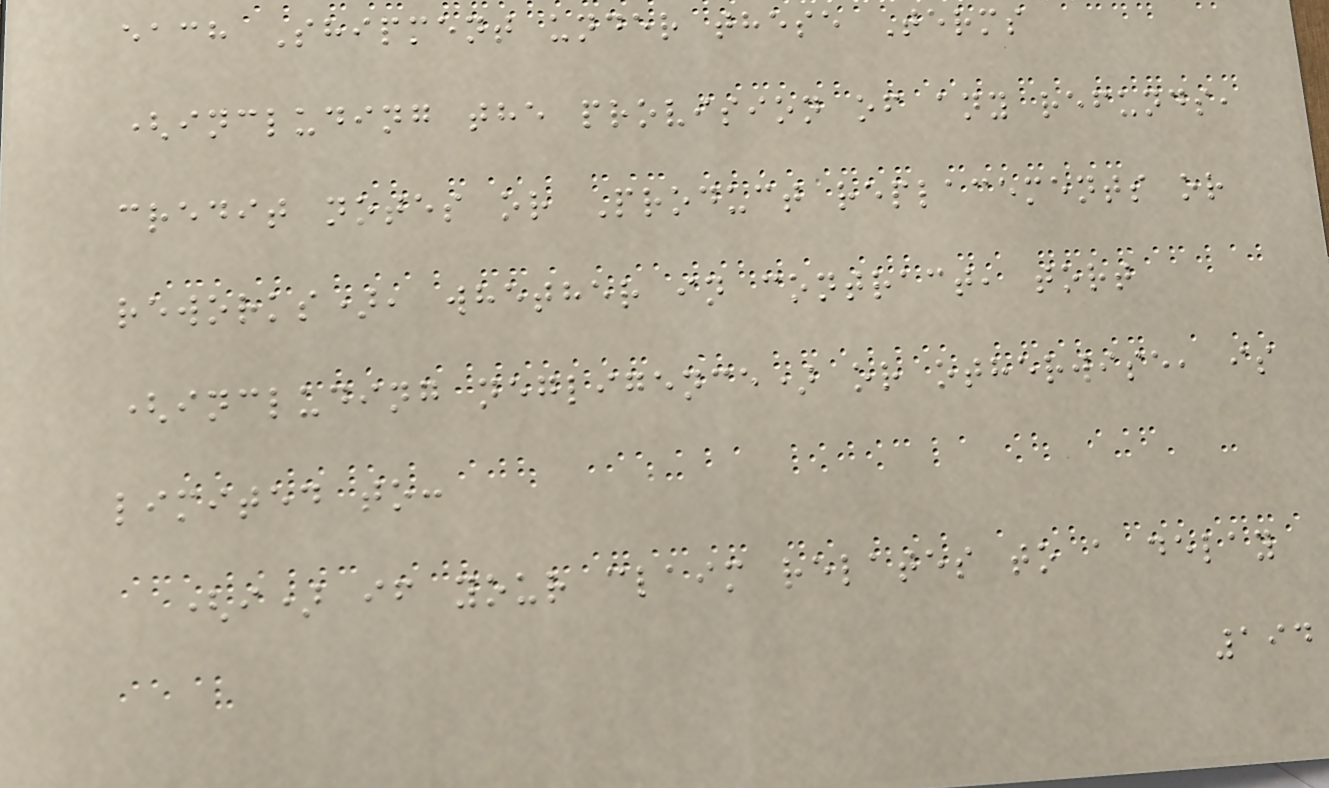each Shipment under these Terms
(including the provision of any refunds,
credit notes or Product replacements or
reworks), whether in contract, tort
(including negligence) or otherwise, is
limited to:
(i) if your claim relates to a delay
194
